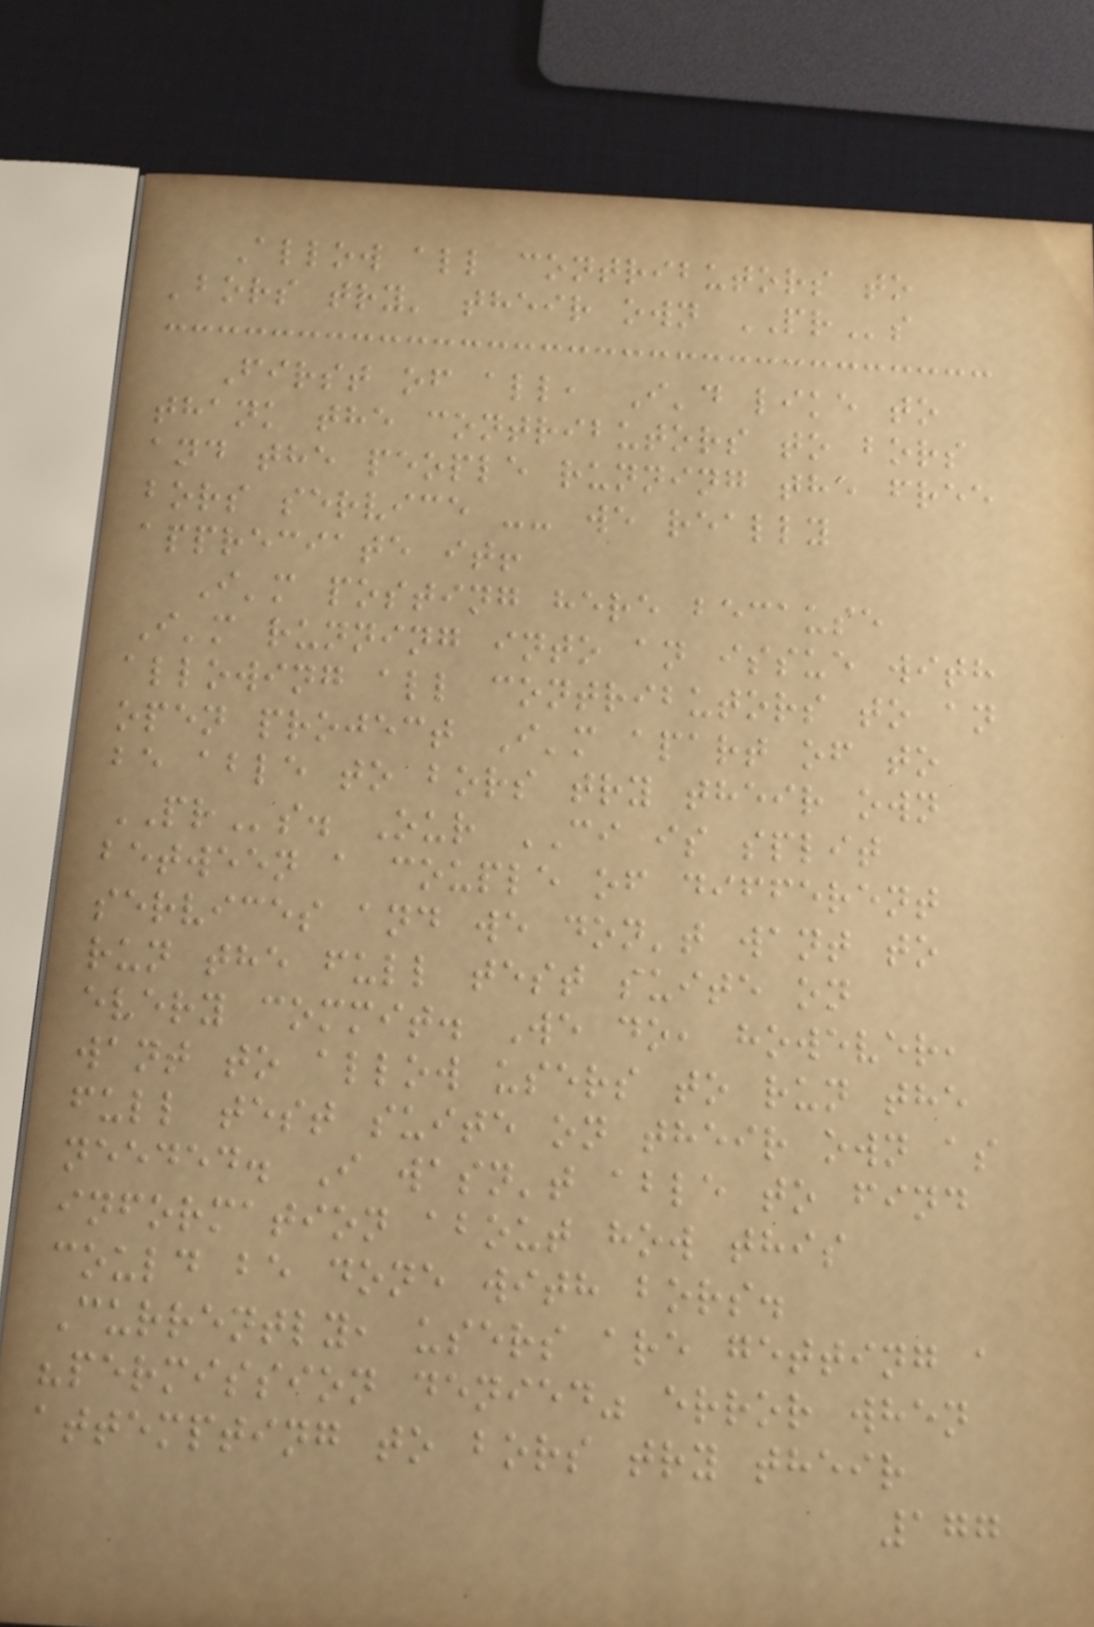Allow all contributors to
'bors try' their own PRs
First of all, I'd like to
thank the contributors to bors
and the people running the free
bors service -- we really
appreciate it!
I'm posting here because
I'm running into an issue with
allowing all contributors to an
open project I'm apart of to
be able to bors try their own
PRs. Our CI is split
between a couple of different
services and we don't want to
run the full test suite on
every commit. We do, however,
want to allow users to run the
full test suite on their own as
needed. I wasn't able to find
information about how this
could be done with bors.
Currently, users are getting a
"permission denied" error when
attempting to bors try their
177
